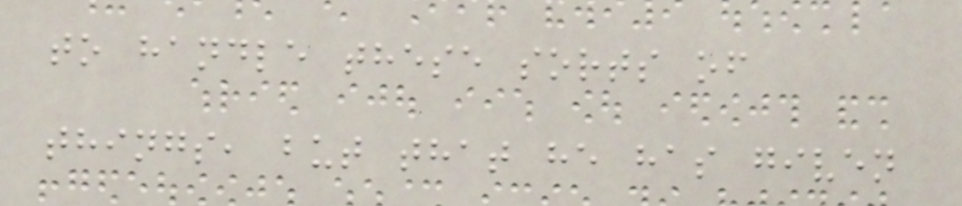to handle these sorts of
things, but that he has given
